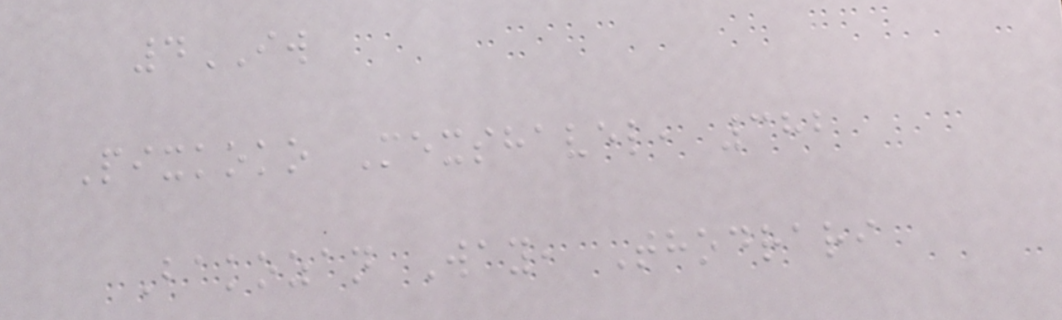4IW
Pixkoko Mexshavel, 382
Bakozan Way, Thodrari
